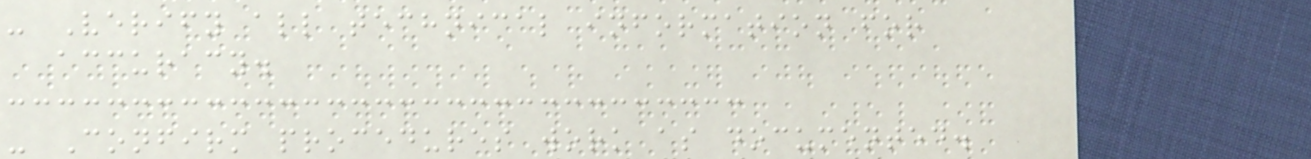- Verify all technical information for
accuracy.
- Confirm procedures work as documented.
